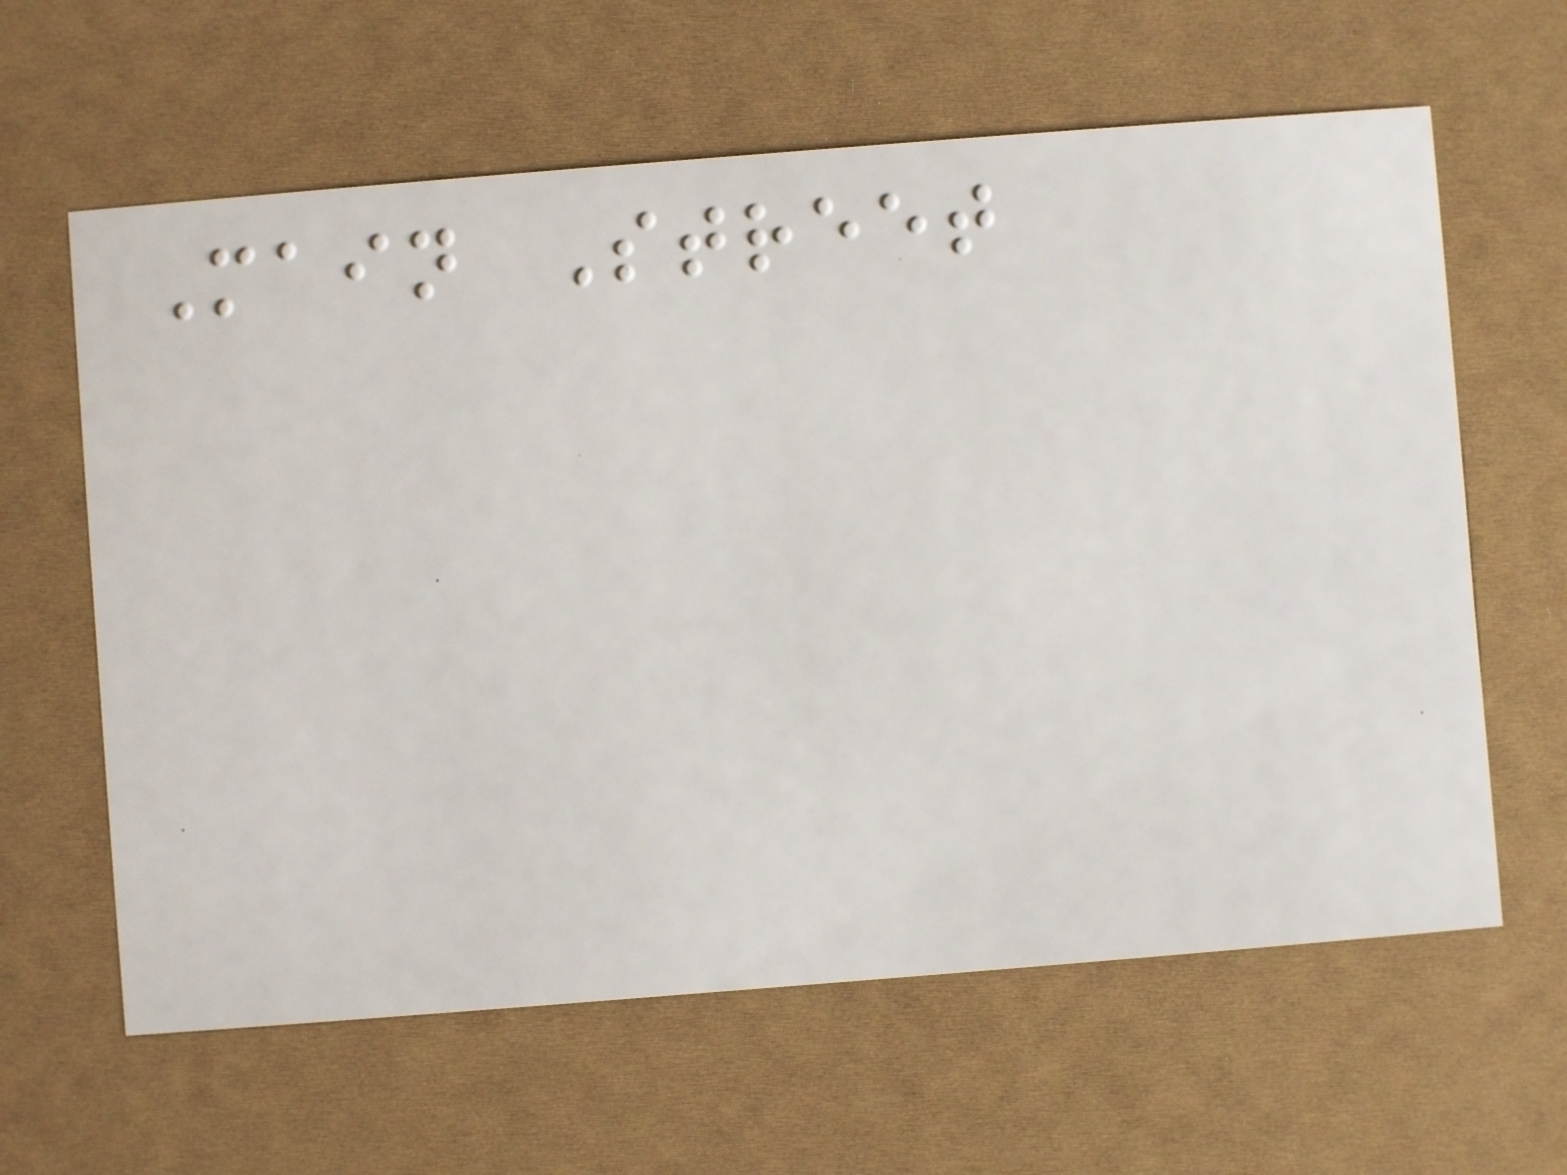Main Street
